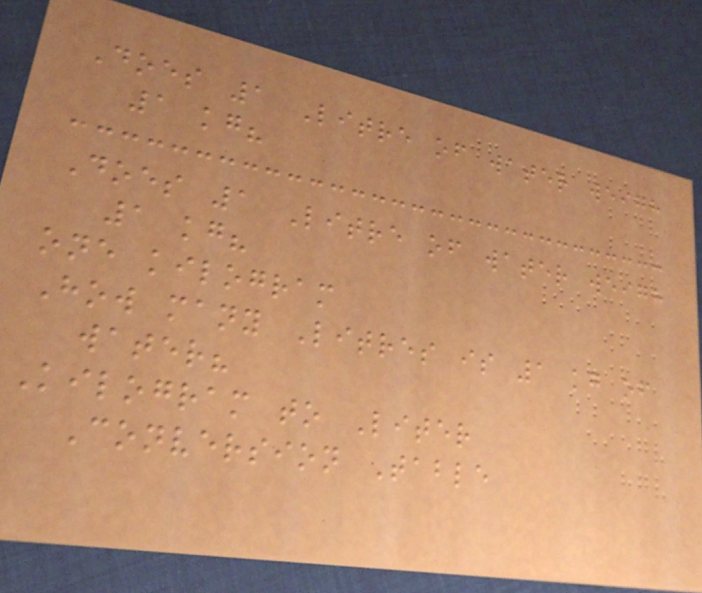Does 1 Litre of water weigh
1 kg?
Does 1 Litre of water weigh
1 kg?
one kilogram
How many Litres is 1 kg of
water?
Kilogram to Liter
Conversion Table
